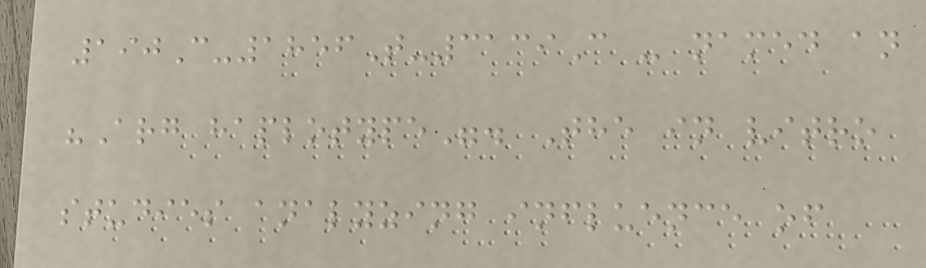190C-1856T-3139C - named an
"Arg haplotype". The in vitro
studies analyzing influence of
